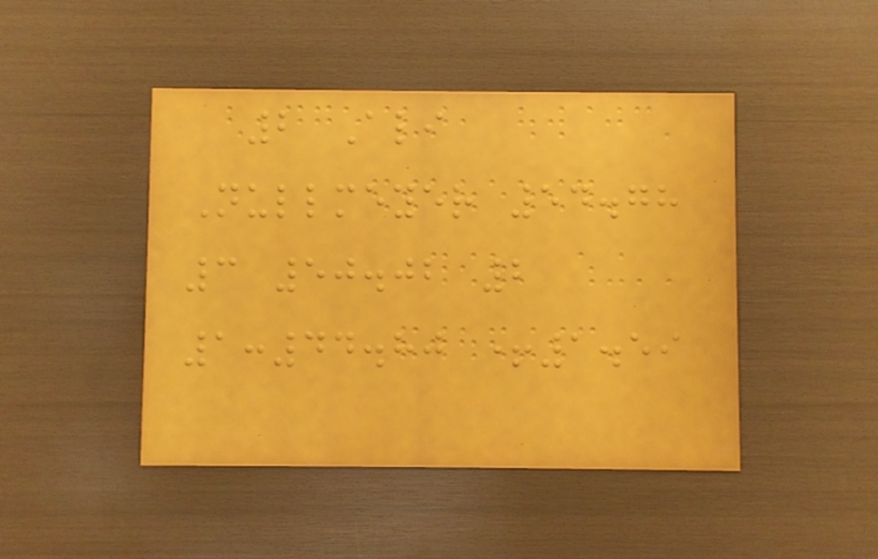2 Ali
Nullmeyer 54.78
3 50.02 2
1:44.80 +1.59
